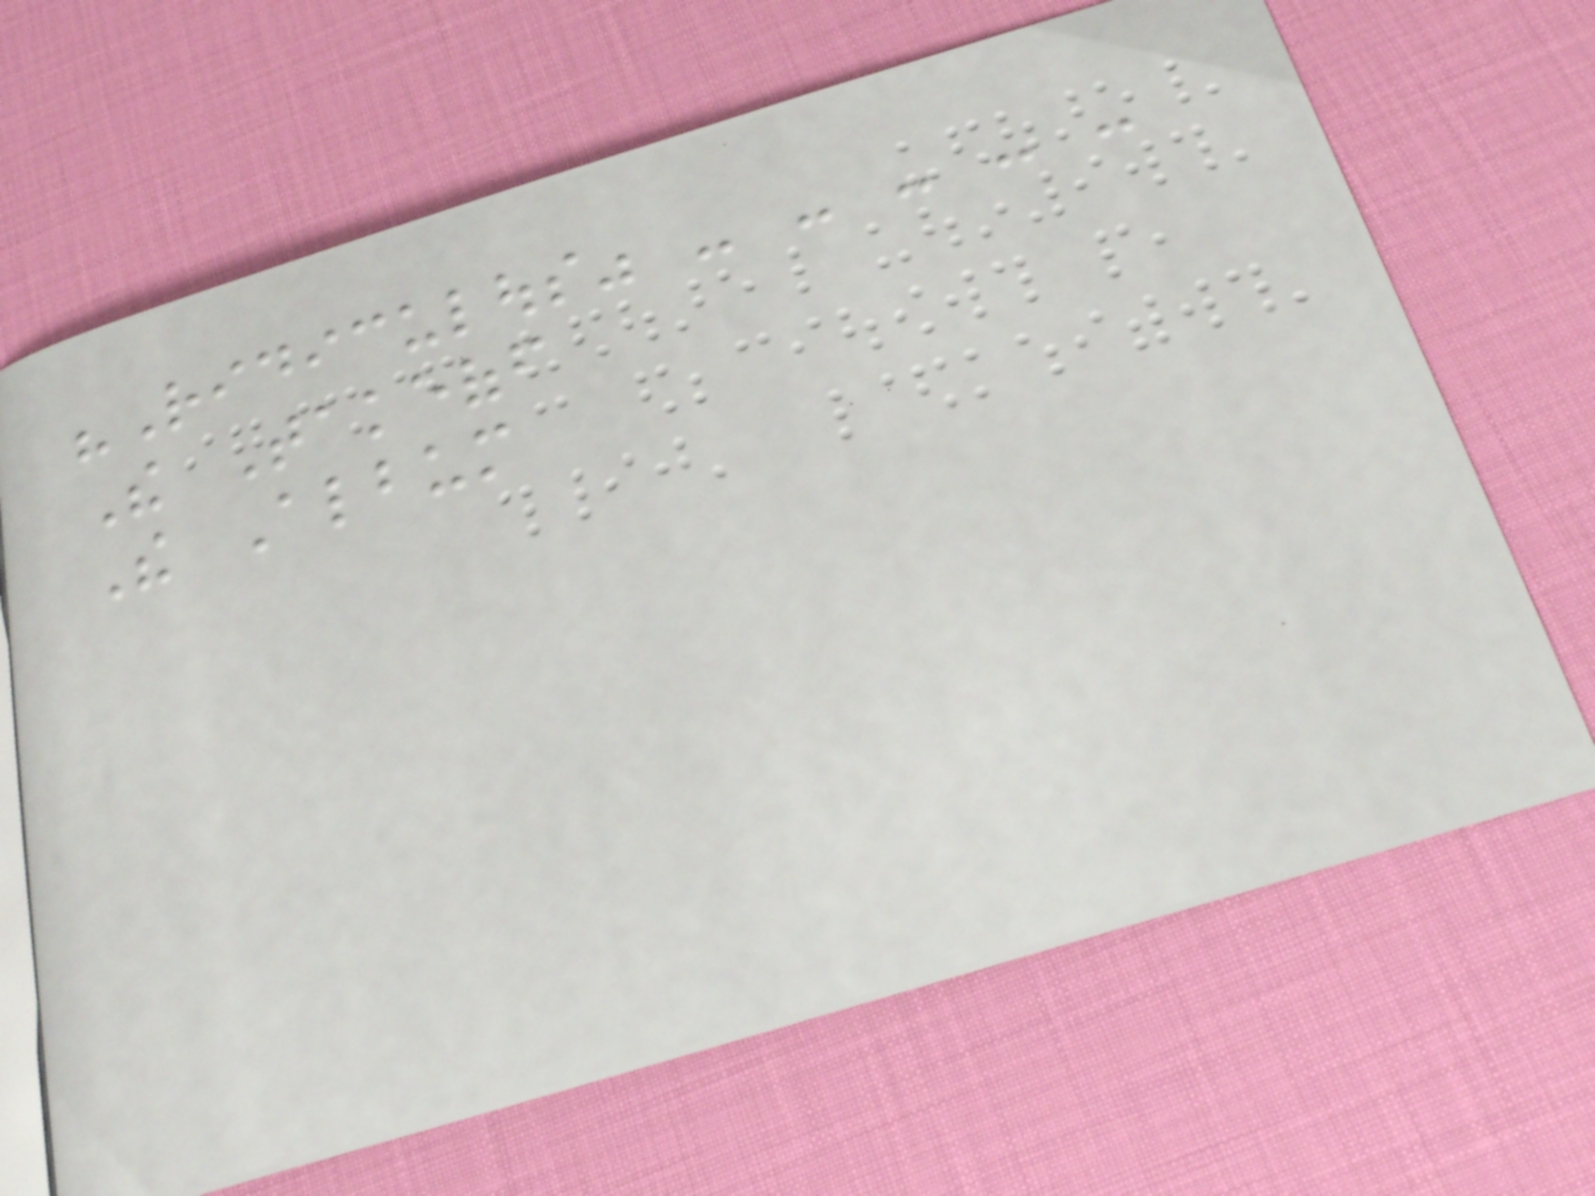"Ridiculous" - - - - -
The Takeoff
The Album
